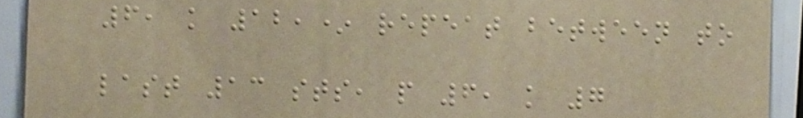6, k 12,* repeat between to
last 13 sts, p 6, k 7
